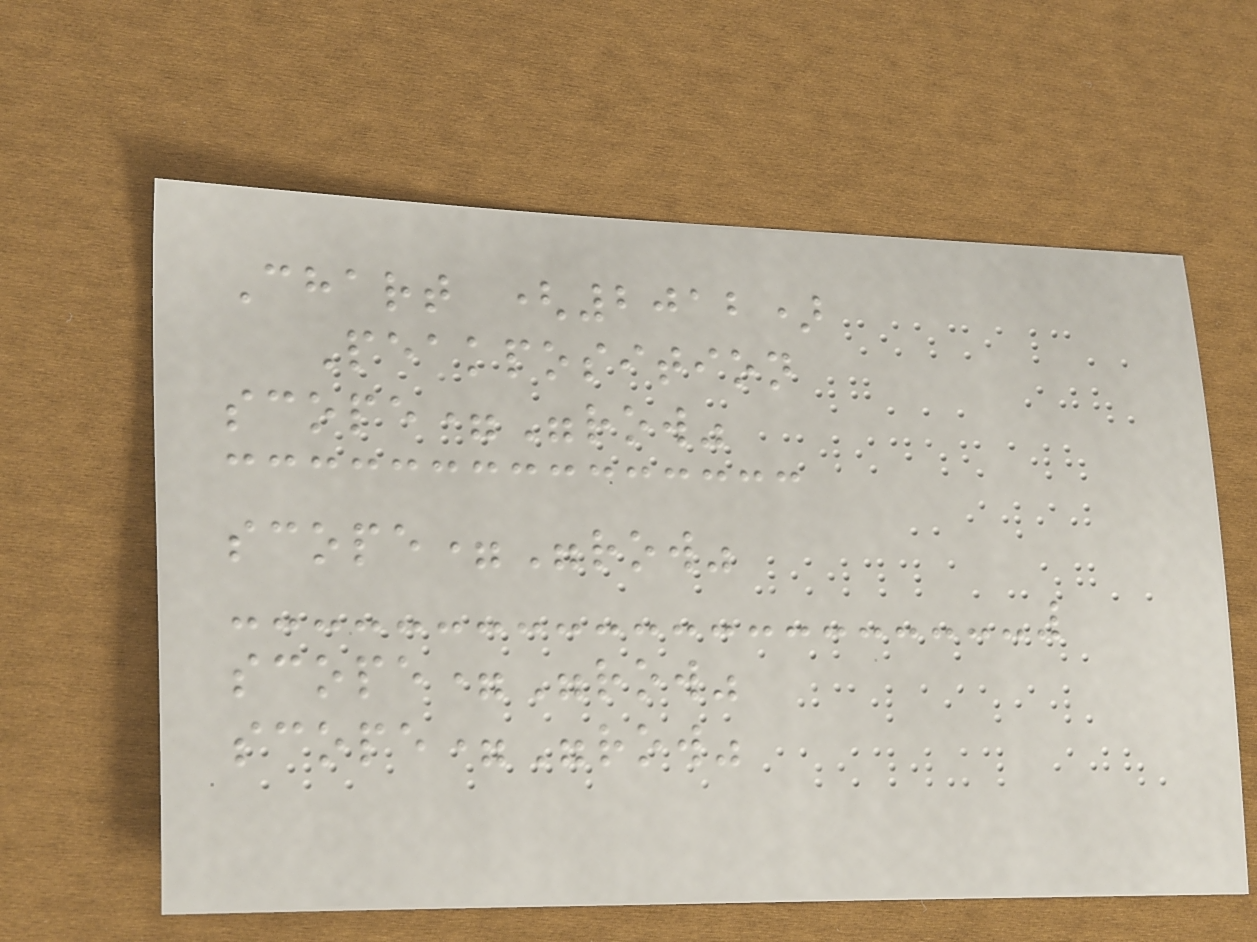Chart (2012)
Peakposition
scope="row"
scope="row"
scope="row"
scope="row"
